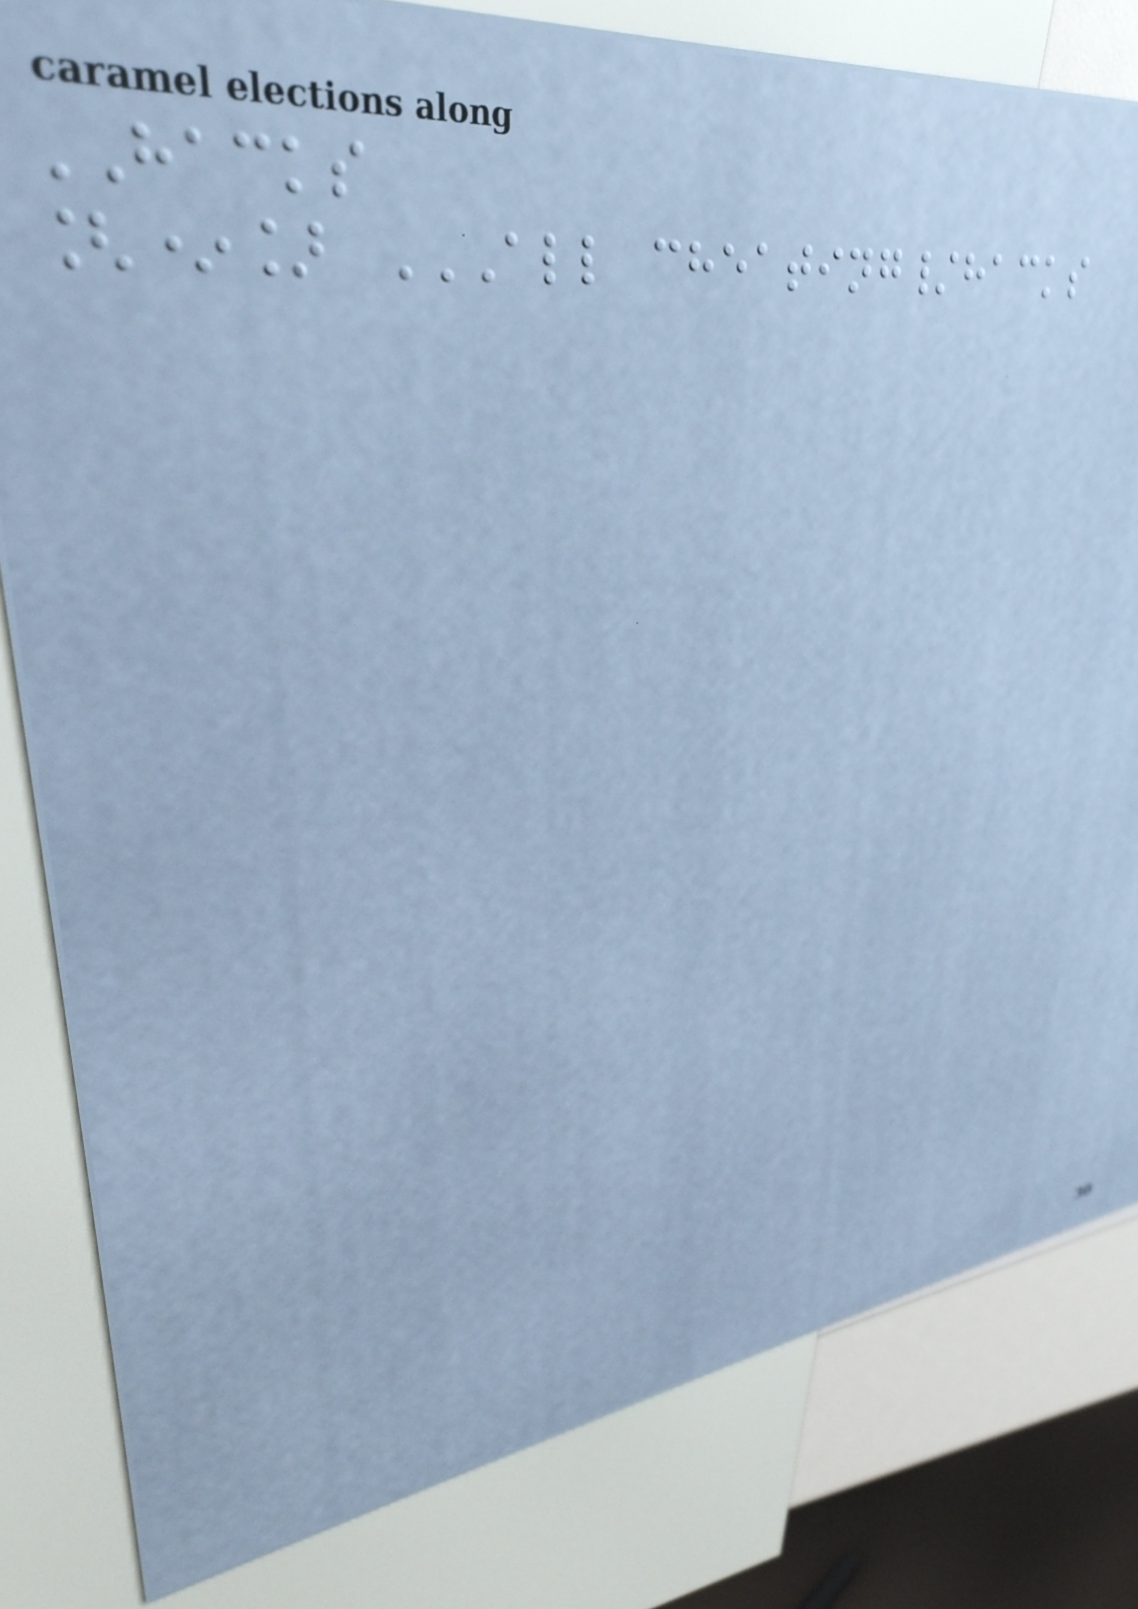HACKS
[*] ALL CHEATING/HACKS
